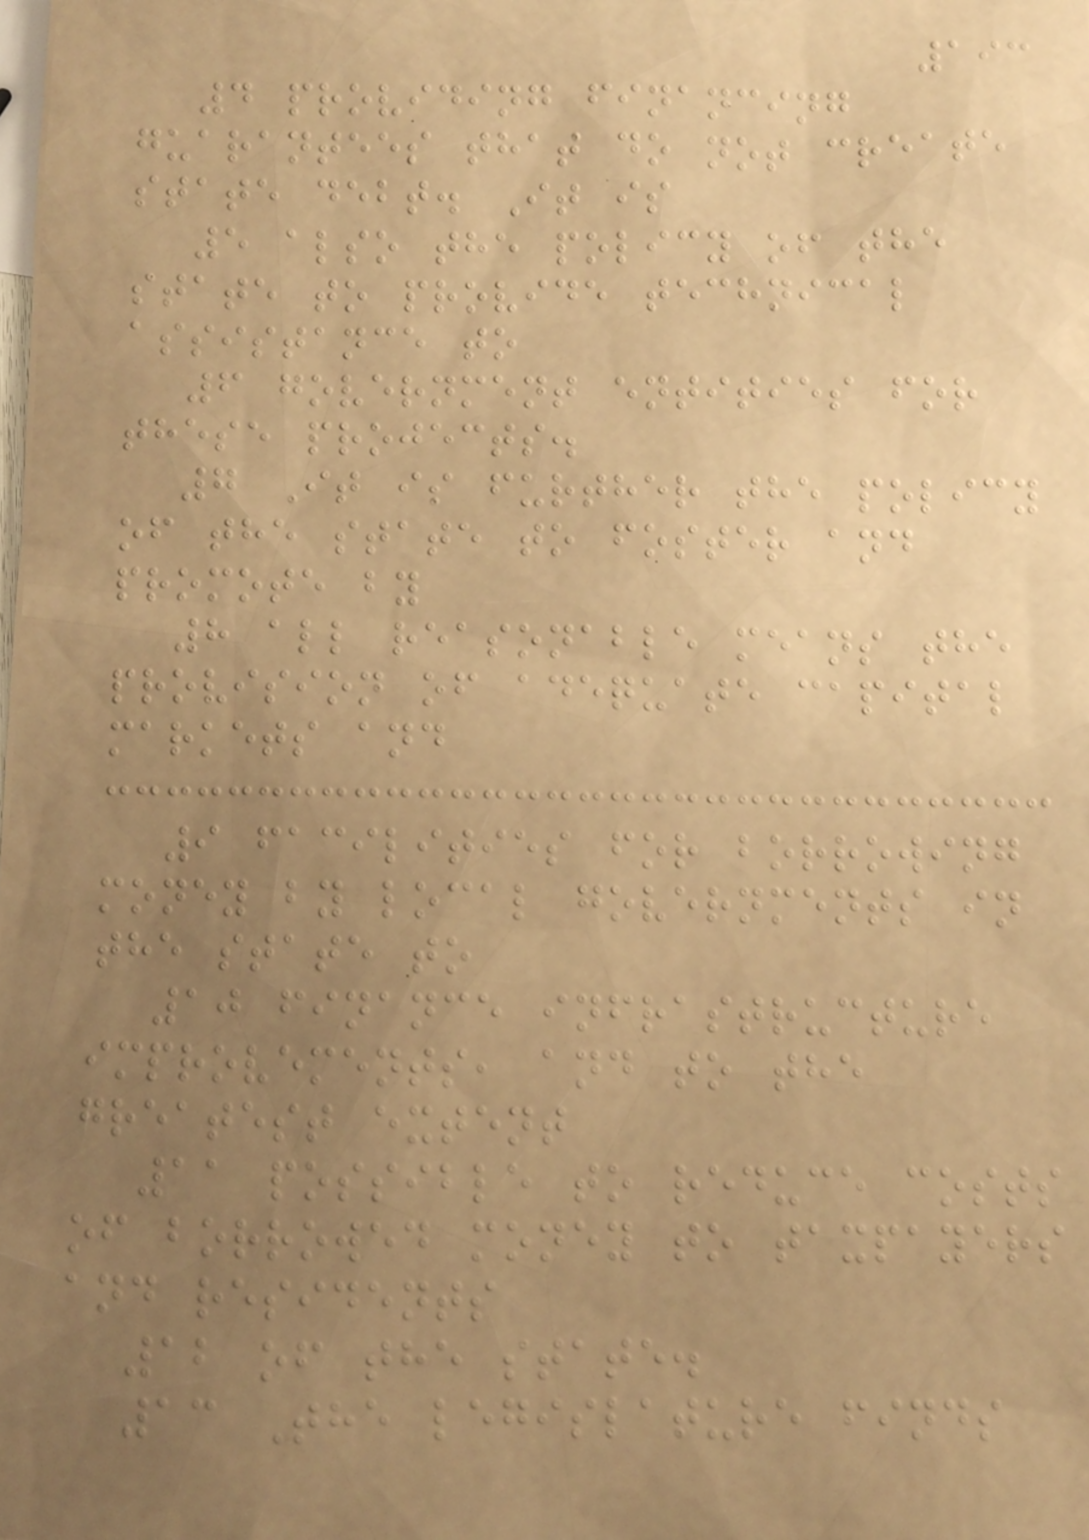193
4 providing financing
guarantees that do not create
state debt. It is
5 also the policy of the
state to provide technical
assistance to
6 government entities for
these projects.
7 It is further the policy
of the state to foster and
promote by
8 all reasonable means the
provision of adequate capital
markets and
9 facilities for borrowing
money by local governments in
the state to
10 finance infrastructure
improvements, and to the
greatest extent
11 possible to reduce costs
of borrowed money to taxpayers
and residents
12 of the state.
13 The legislature finds
